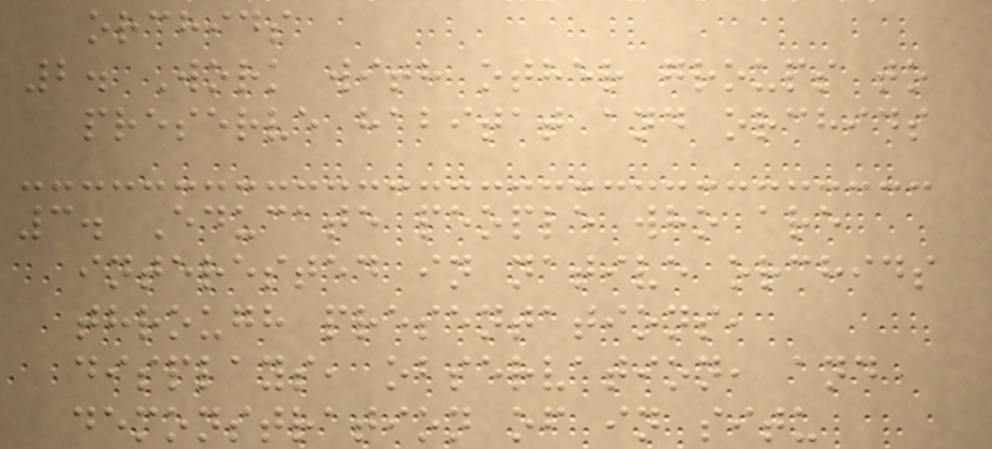orchids
2. Work with other groups to
preserve habitat and orchids
3. Educate people who are
interested in native orchids
through presentations,
displays, observation, and
demonstration of in situ
